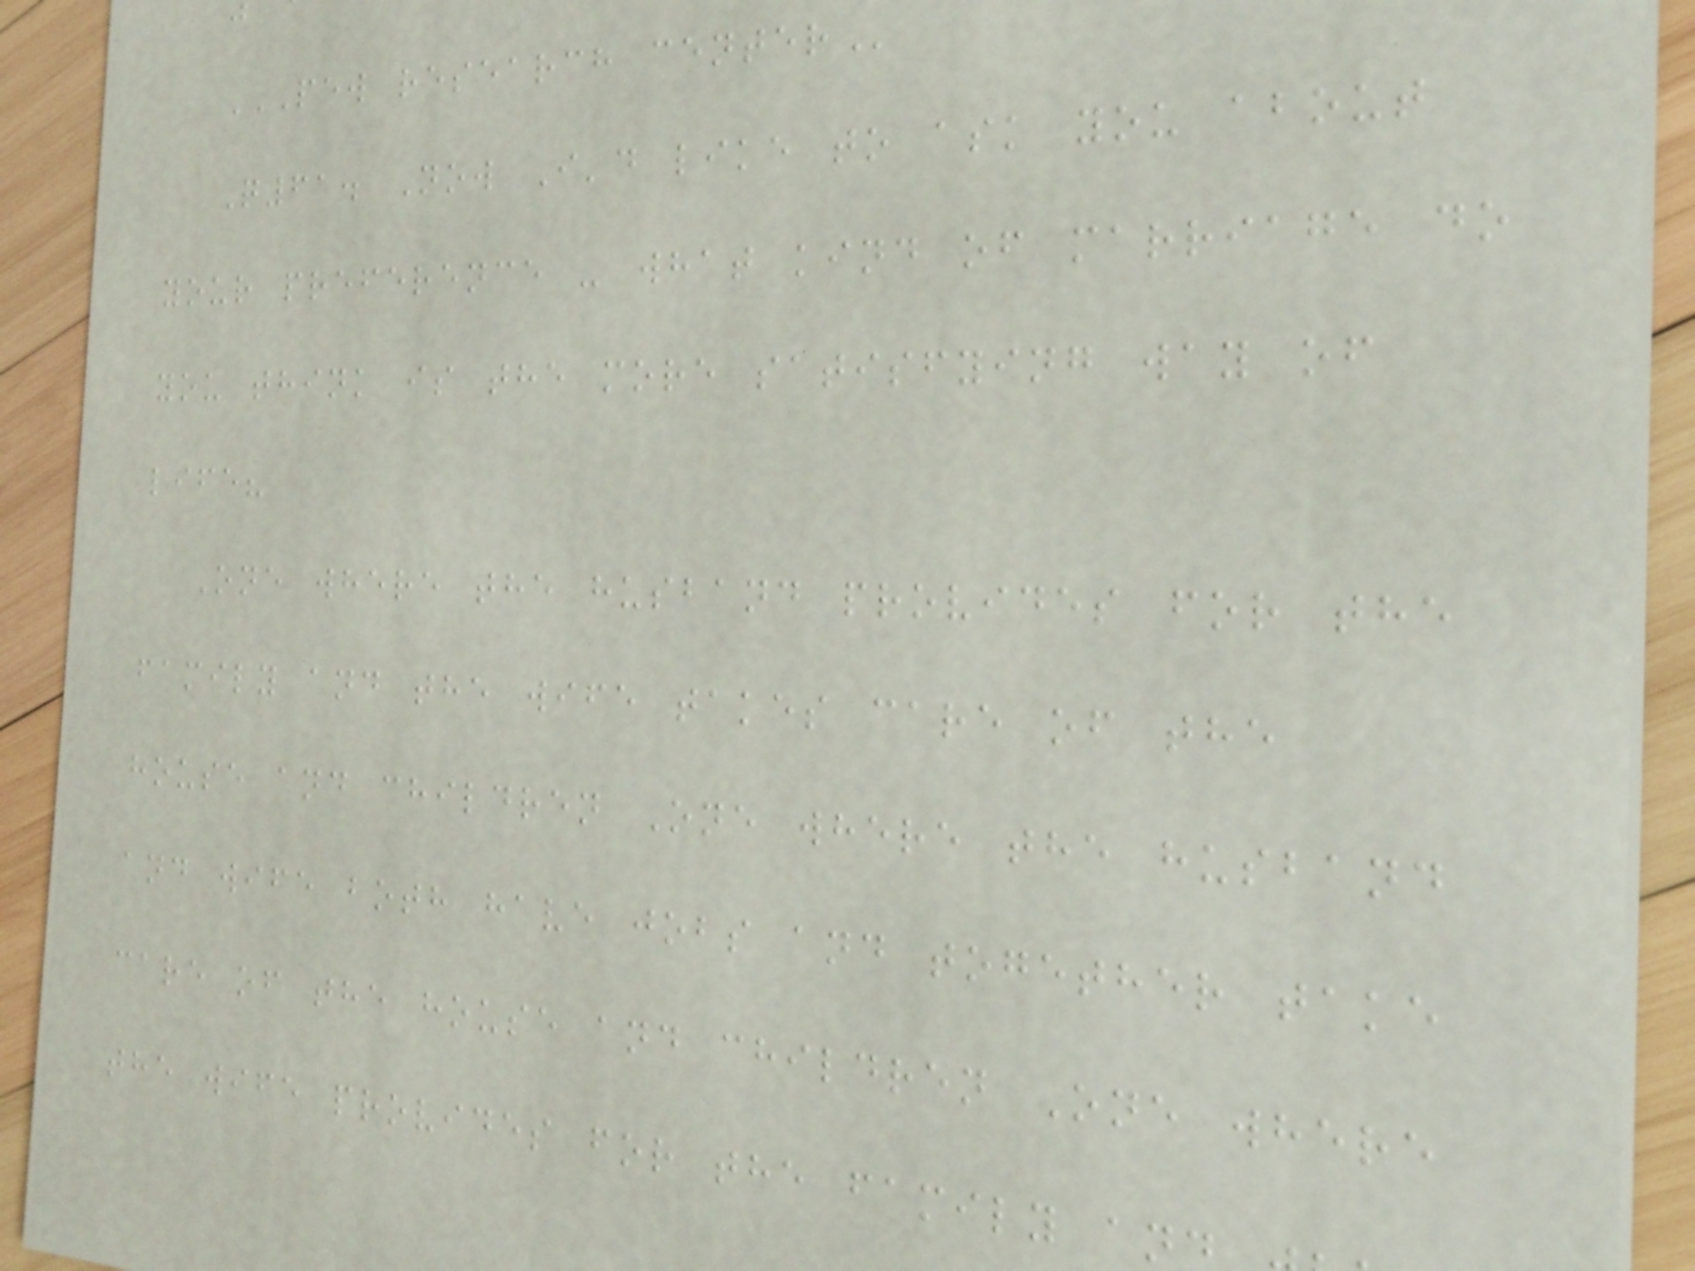PEW RESEARCH CENTER
Q61. Now I'd like to ask you about
your preference - what kind of marriage do
you think is the more satisfying way of
life?
One where the husband provides for the
family and the wife takes care of the
house and children One where the husband
and wife both have jobs and together take
care of the house and children One where
the wife provides for the family an
